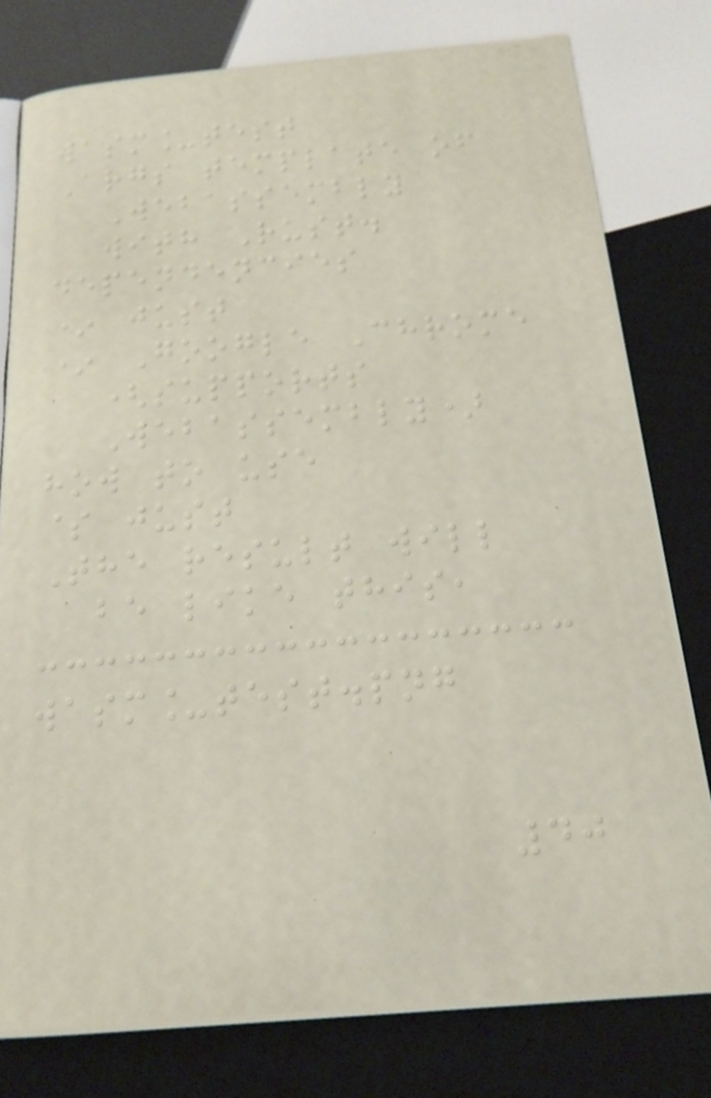wasm_test
Args template of
Webassembly
with Rust.
dependencies
* just
* Google Chrome
(supports
Webassembly)
how to use
$ just
The result will
be like this,
wasm_test.png
40
